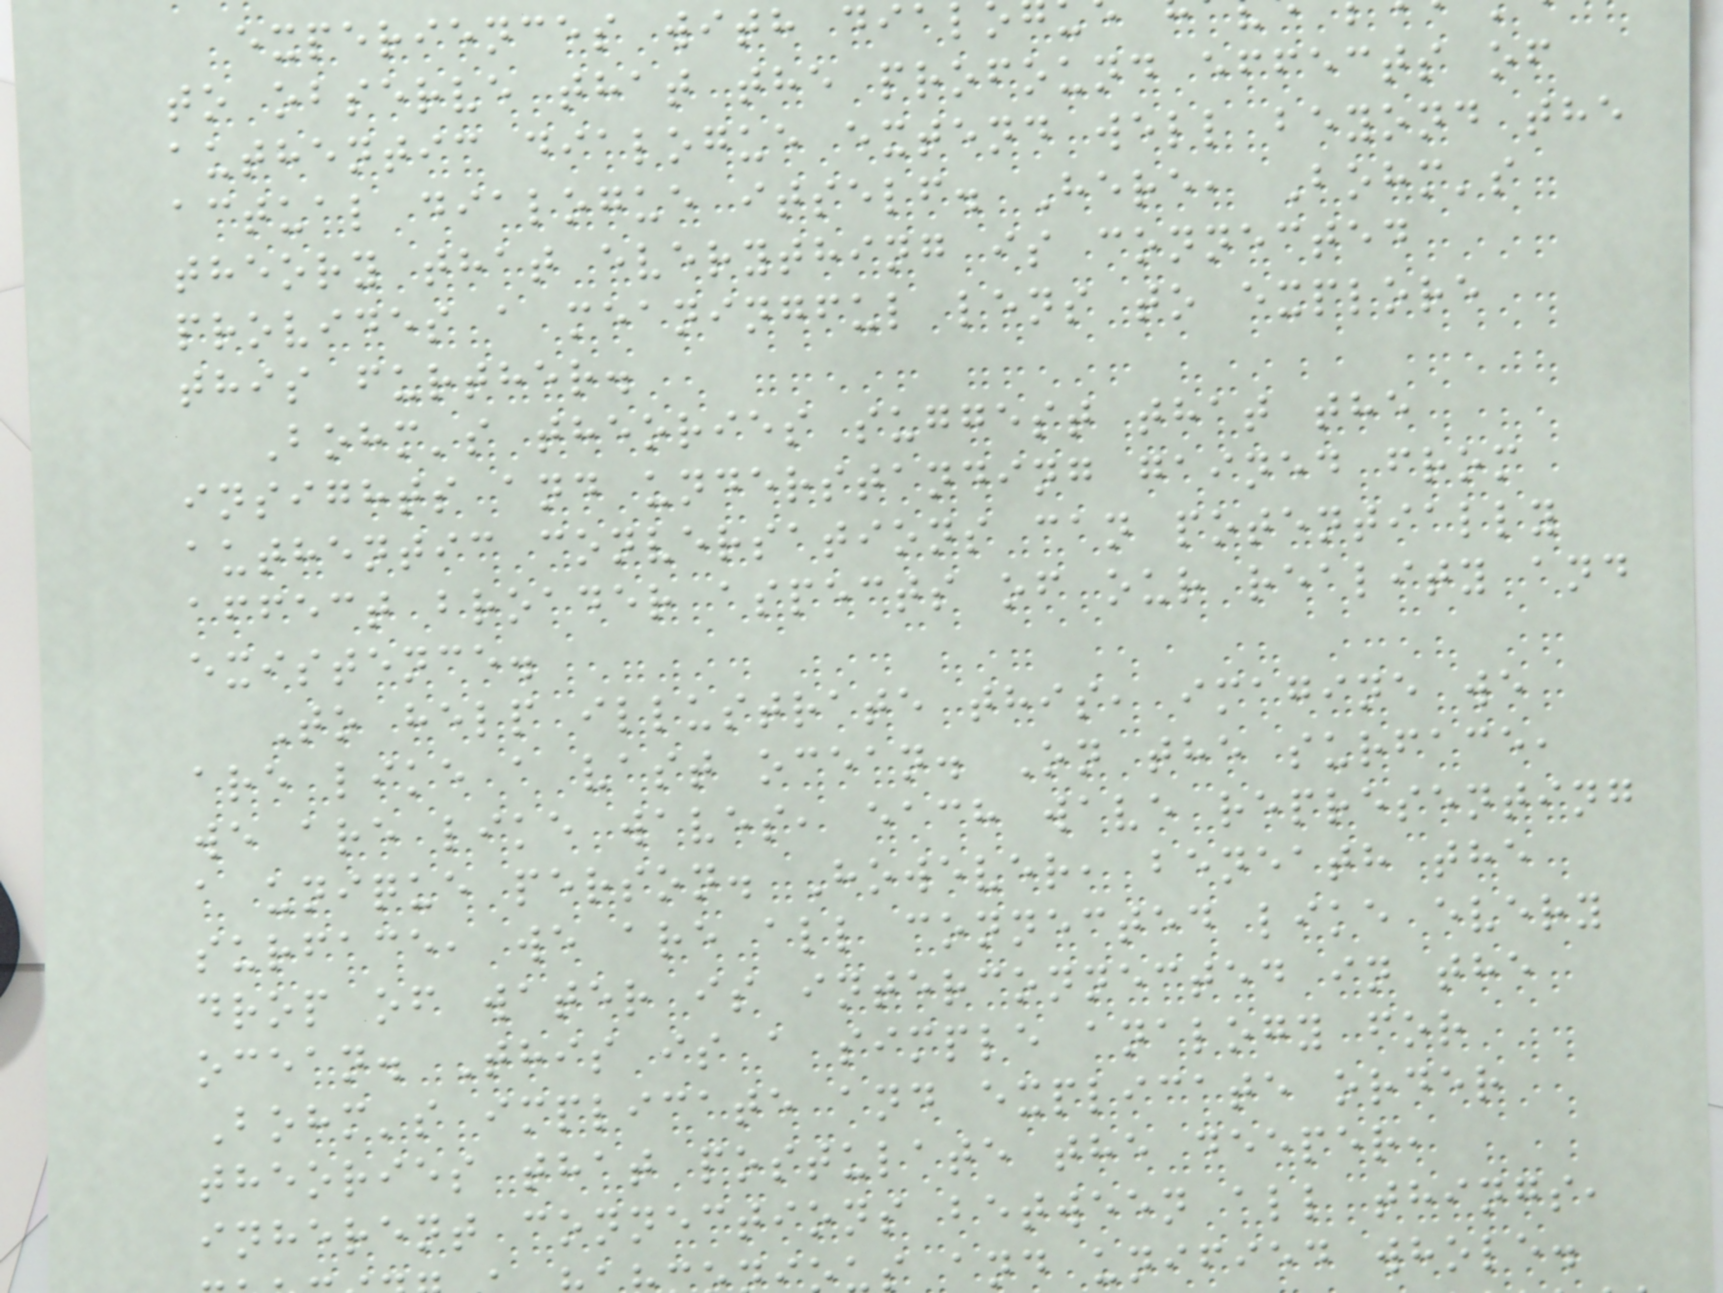experiences with dial
to observe that the profound effects of
authentic dialogue extend well beyond the
actual dialogue itself. Here, Bohm's
theory that everything is connected
provides a meaningful lens to explore
this further.
Bohm's theories suggest that the
insights and understanding gained from
authentic conversations can potentially
affect broader aspects of our reality and
existence.
To help illustrate this, imagine we
are like a vast ocean. On the surface,
we are like waves, each wave representing
a unique person. However, beneath the
surface, we are all connected like every
drop of water is interconnected in the
ocean. This is a simple analogy for
Bohm's implicate and explicate order
theories that postulate the deeper,
inherent connections between all things,
s and unified whole.
